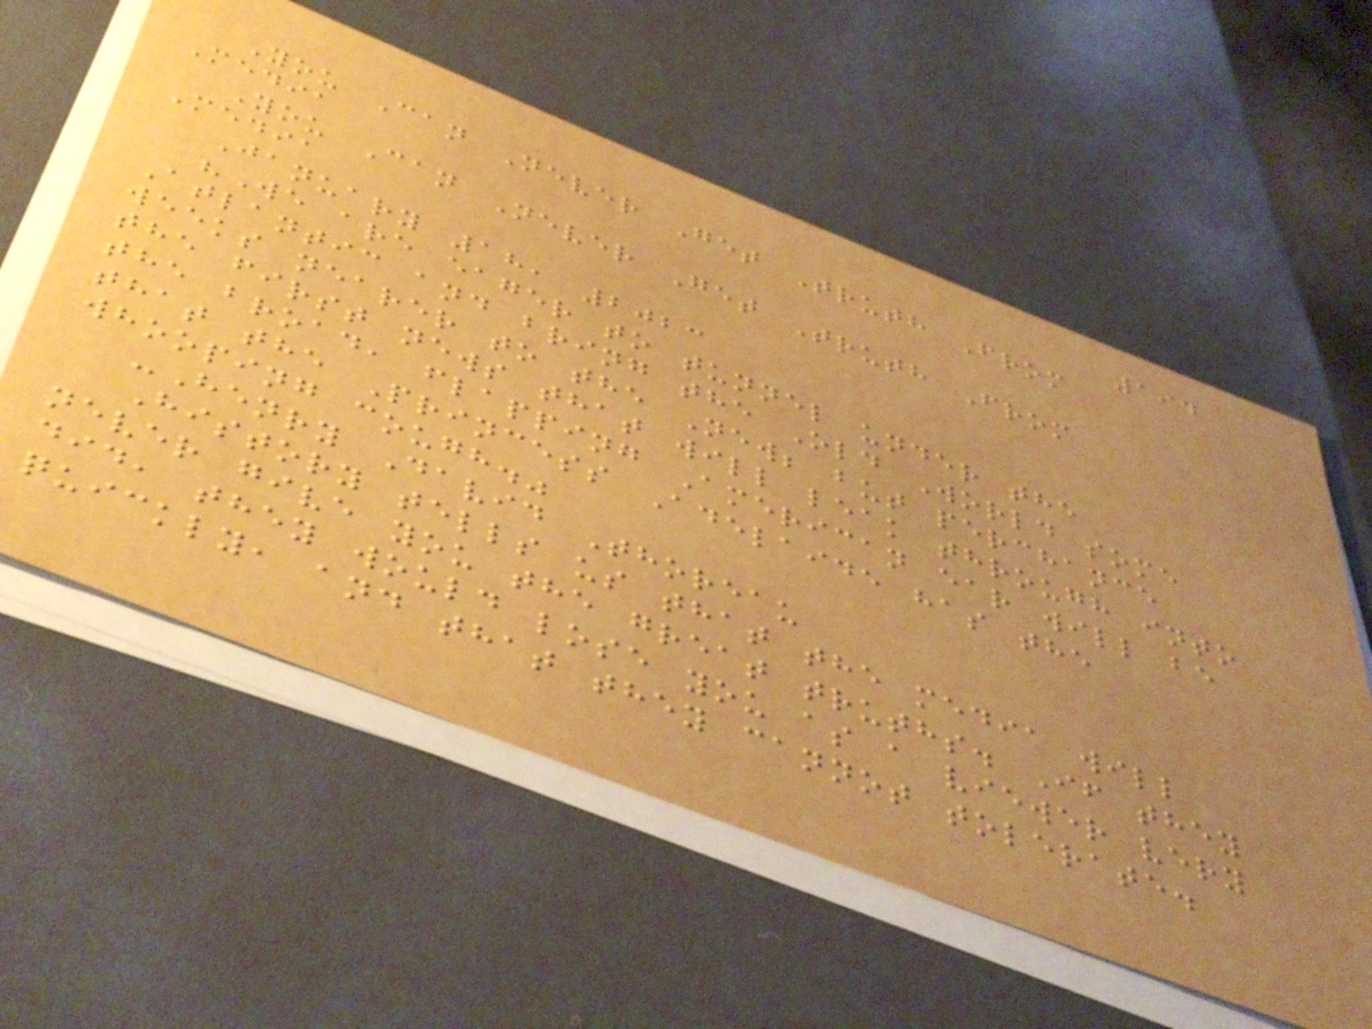194
You Can Never Get Truth From
Media
You Can Never Get Truth From
Media
January 18, 2023
"We are eager to tunnel under the
Atlantic and bring the Old World some
weeks nearer to the New; but perchance
the first news that will leak through into
the broad, flapping American ear will be
that the Princess Adelaide has the
whooping cough."
-Henry David Thoreau
History tells us that the media will
never give you the great truths. If they
did, they would lose you as a viewer very
quickly, and that they cannot tolerate.
